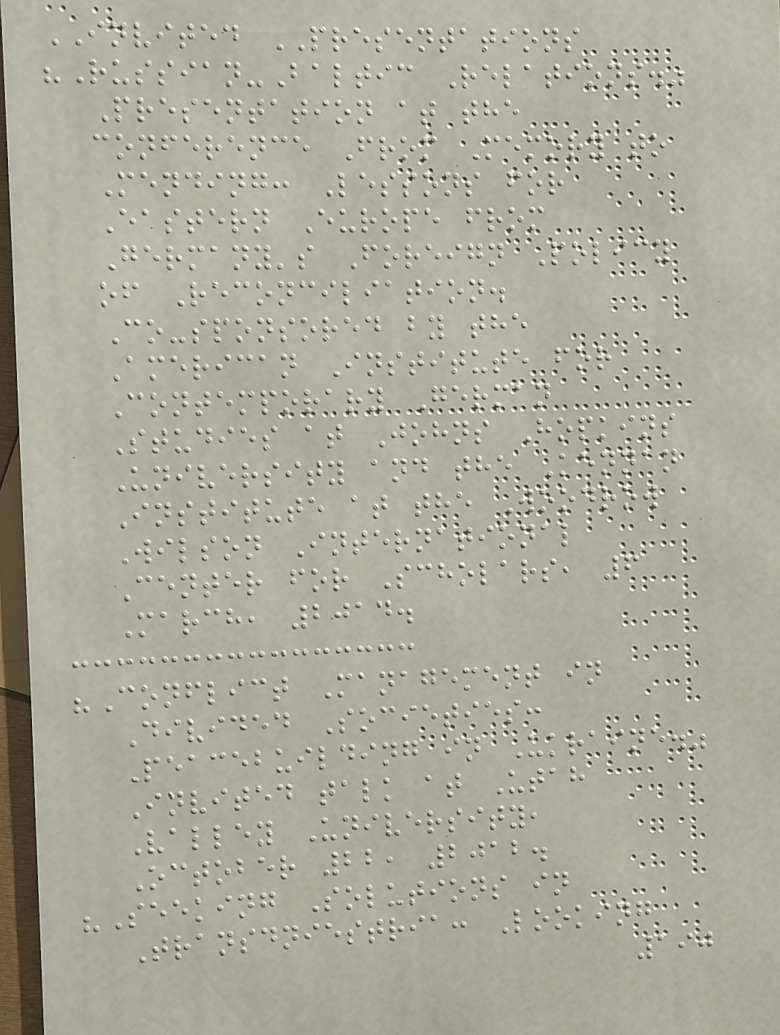INVITED PRESENTATIONS
"Russian-Baltic Relations."
Presentation at the
conference From Memory to
Mending: Lessons for
Eastern Europe from
Germany's Foreign Policy
of Reconciliation.
Co-sponsored by the
American Institute for
Contemporary German
Studies at Johns Hopkins
University and the Kennan
Institute at the Woodrow
Wilson International
Center for Scholars, 6
March, 2014.
"Conflict Management in
Divided Societies:
Peacebuilding in Ukraine."
Invited talk at Utah
Valley University,
October 22, 2012.
"Seeking Solutions in
Transdniestria: Looking
190
